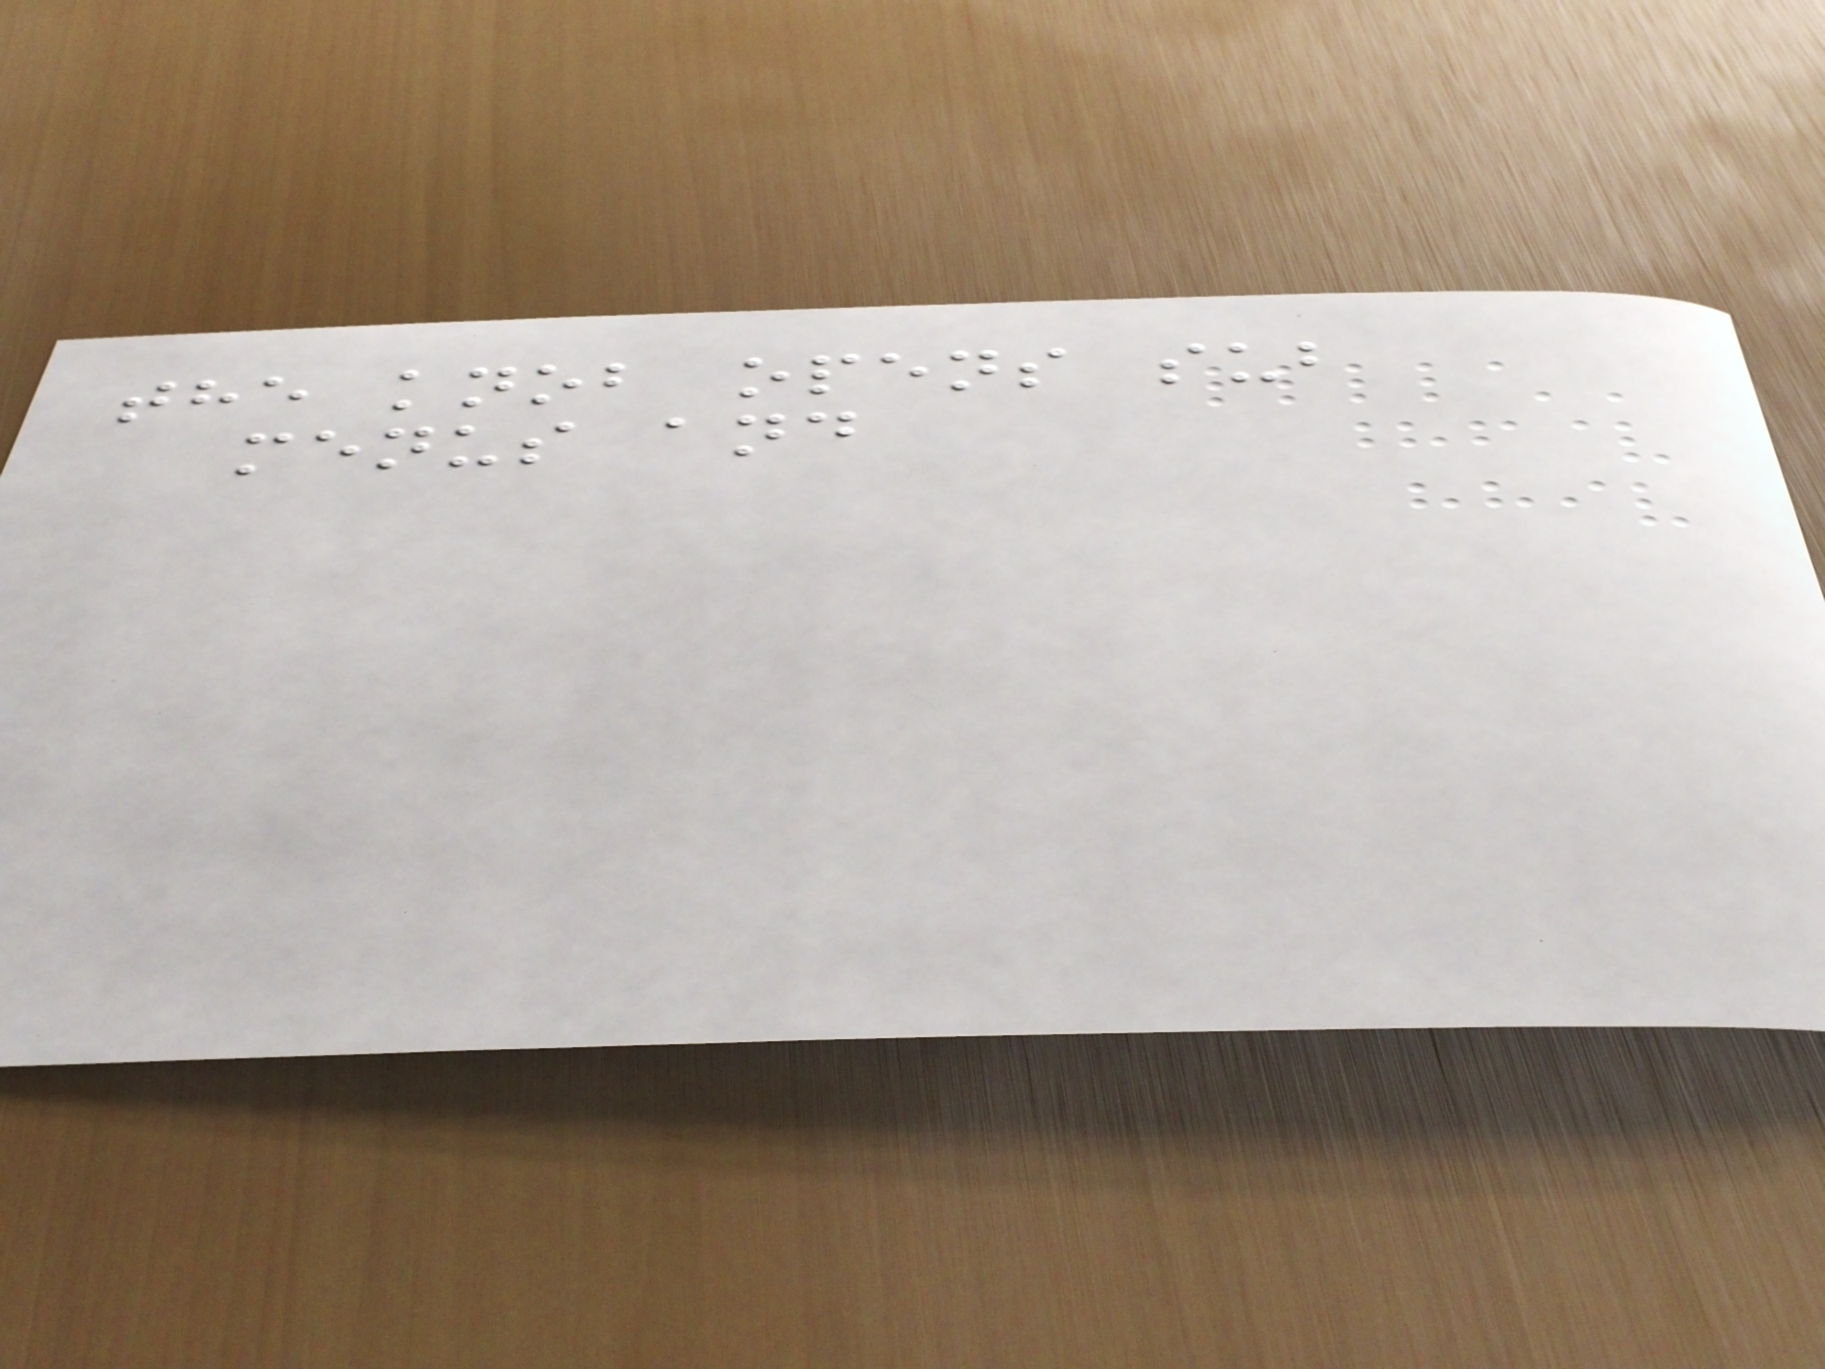the knob opens sub
menus and
